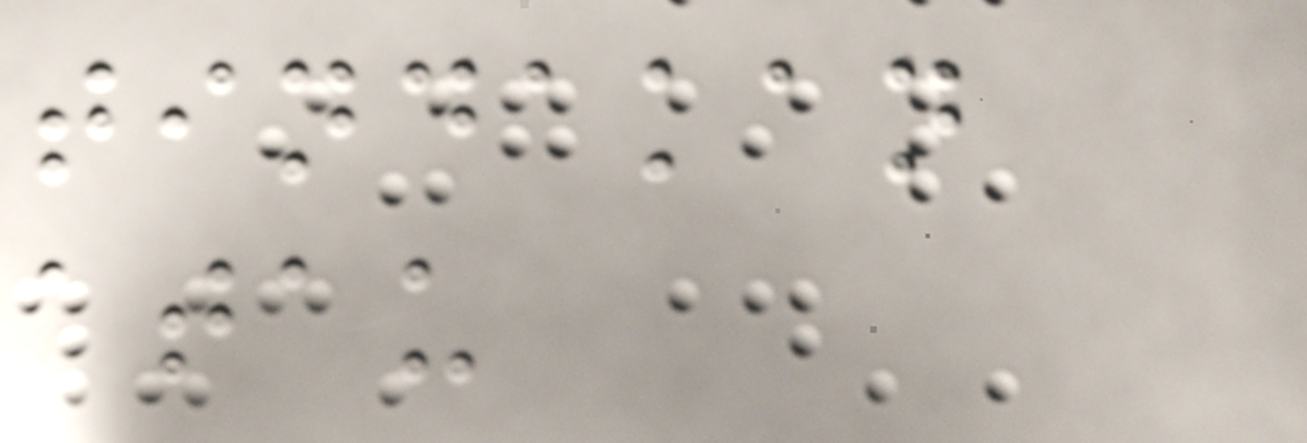tindakan
atau
